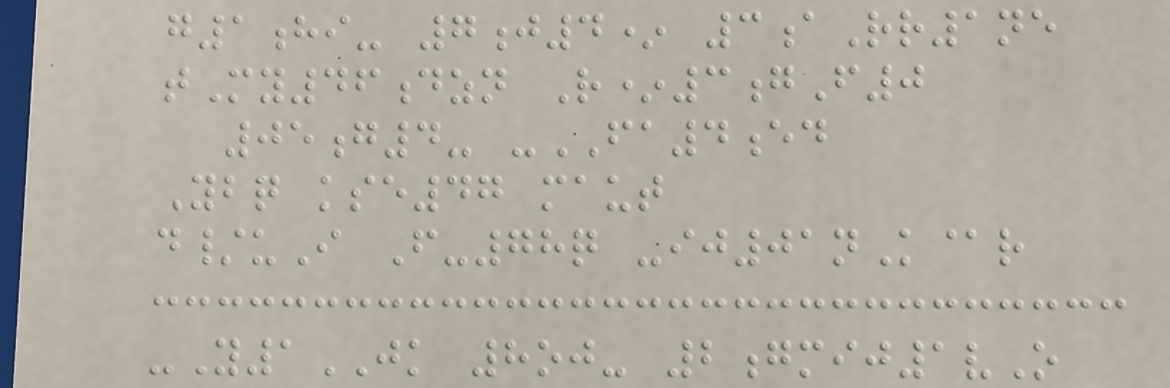g1hi- 7j4* 3aRr1ne
tMy46dzn R*3gF0
05g4- -FA4ed
Ybq kse47 maut
d/uI F-78q -ij01nK@r
-Y1JK 8oj- 2gmij1vO
